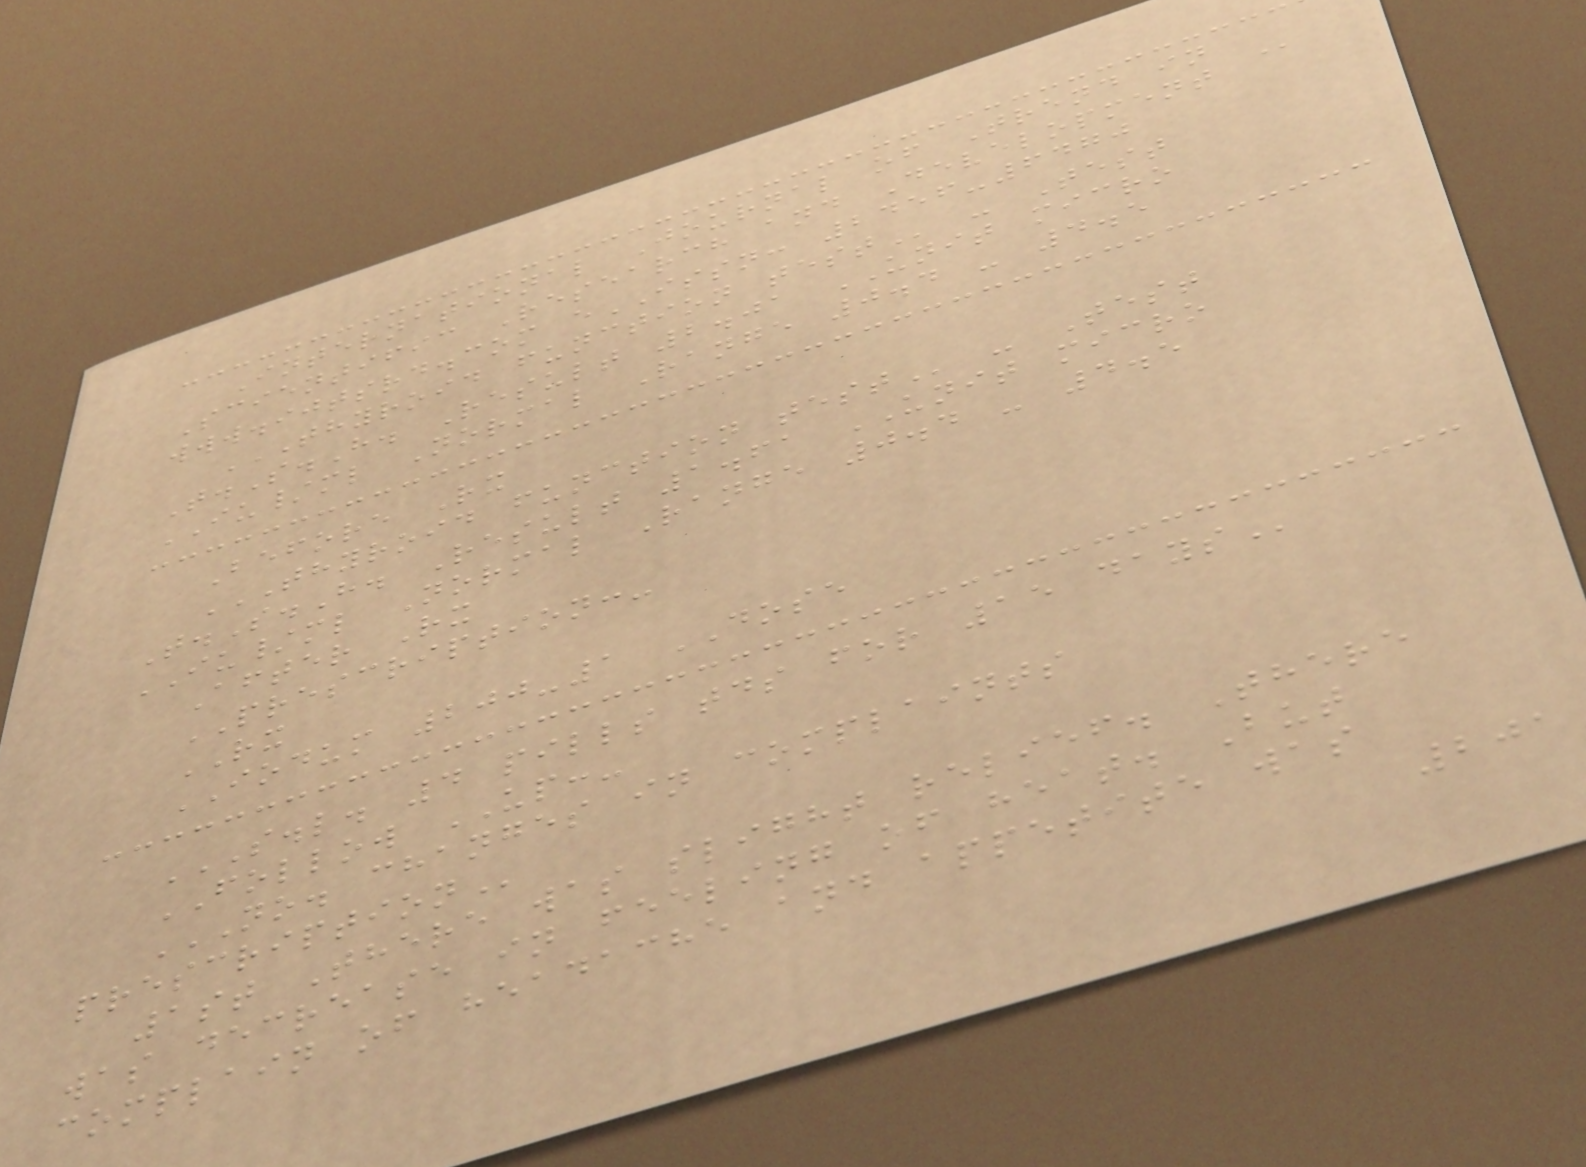International Journal of Trend in
Scientific Research and Development @
www.ijtsrd.com eISSN: 2456-6470
THYROID FUNCTION TEST - Test
T.S.H. Result 2.01 UNIT micro
IU/ml Normal Range 0.4 - 4.5
Before Rx
THYROID FUNCTION TEST - Test
T.S.H. Result 1.61 UNIT micro
IU/ml Normal Range 0.4 - 4.5
After Rx
PRESCRIPTION:-
RX
IODUM 200-1 DOSE
S.L. 4 PILLS TDS FOR 15 DAYS
FOLLOW UP:-
NO. CHANGES IN COMPLAINTS
PRESCRIPTION
1st There was slight relief. There
was decrease in feeling of heat. But
complain of headache and appetite was
201
